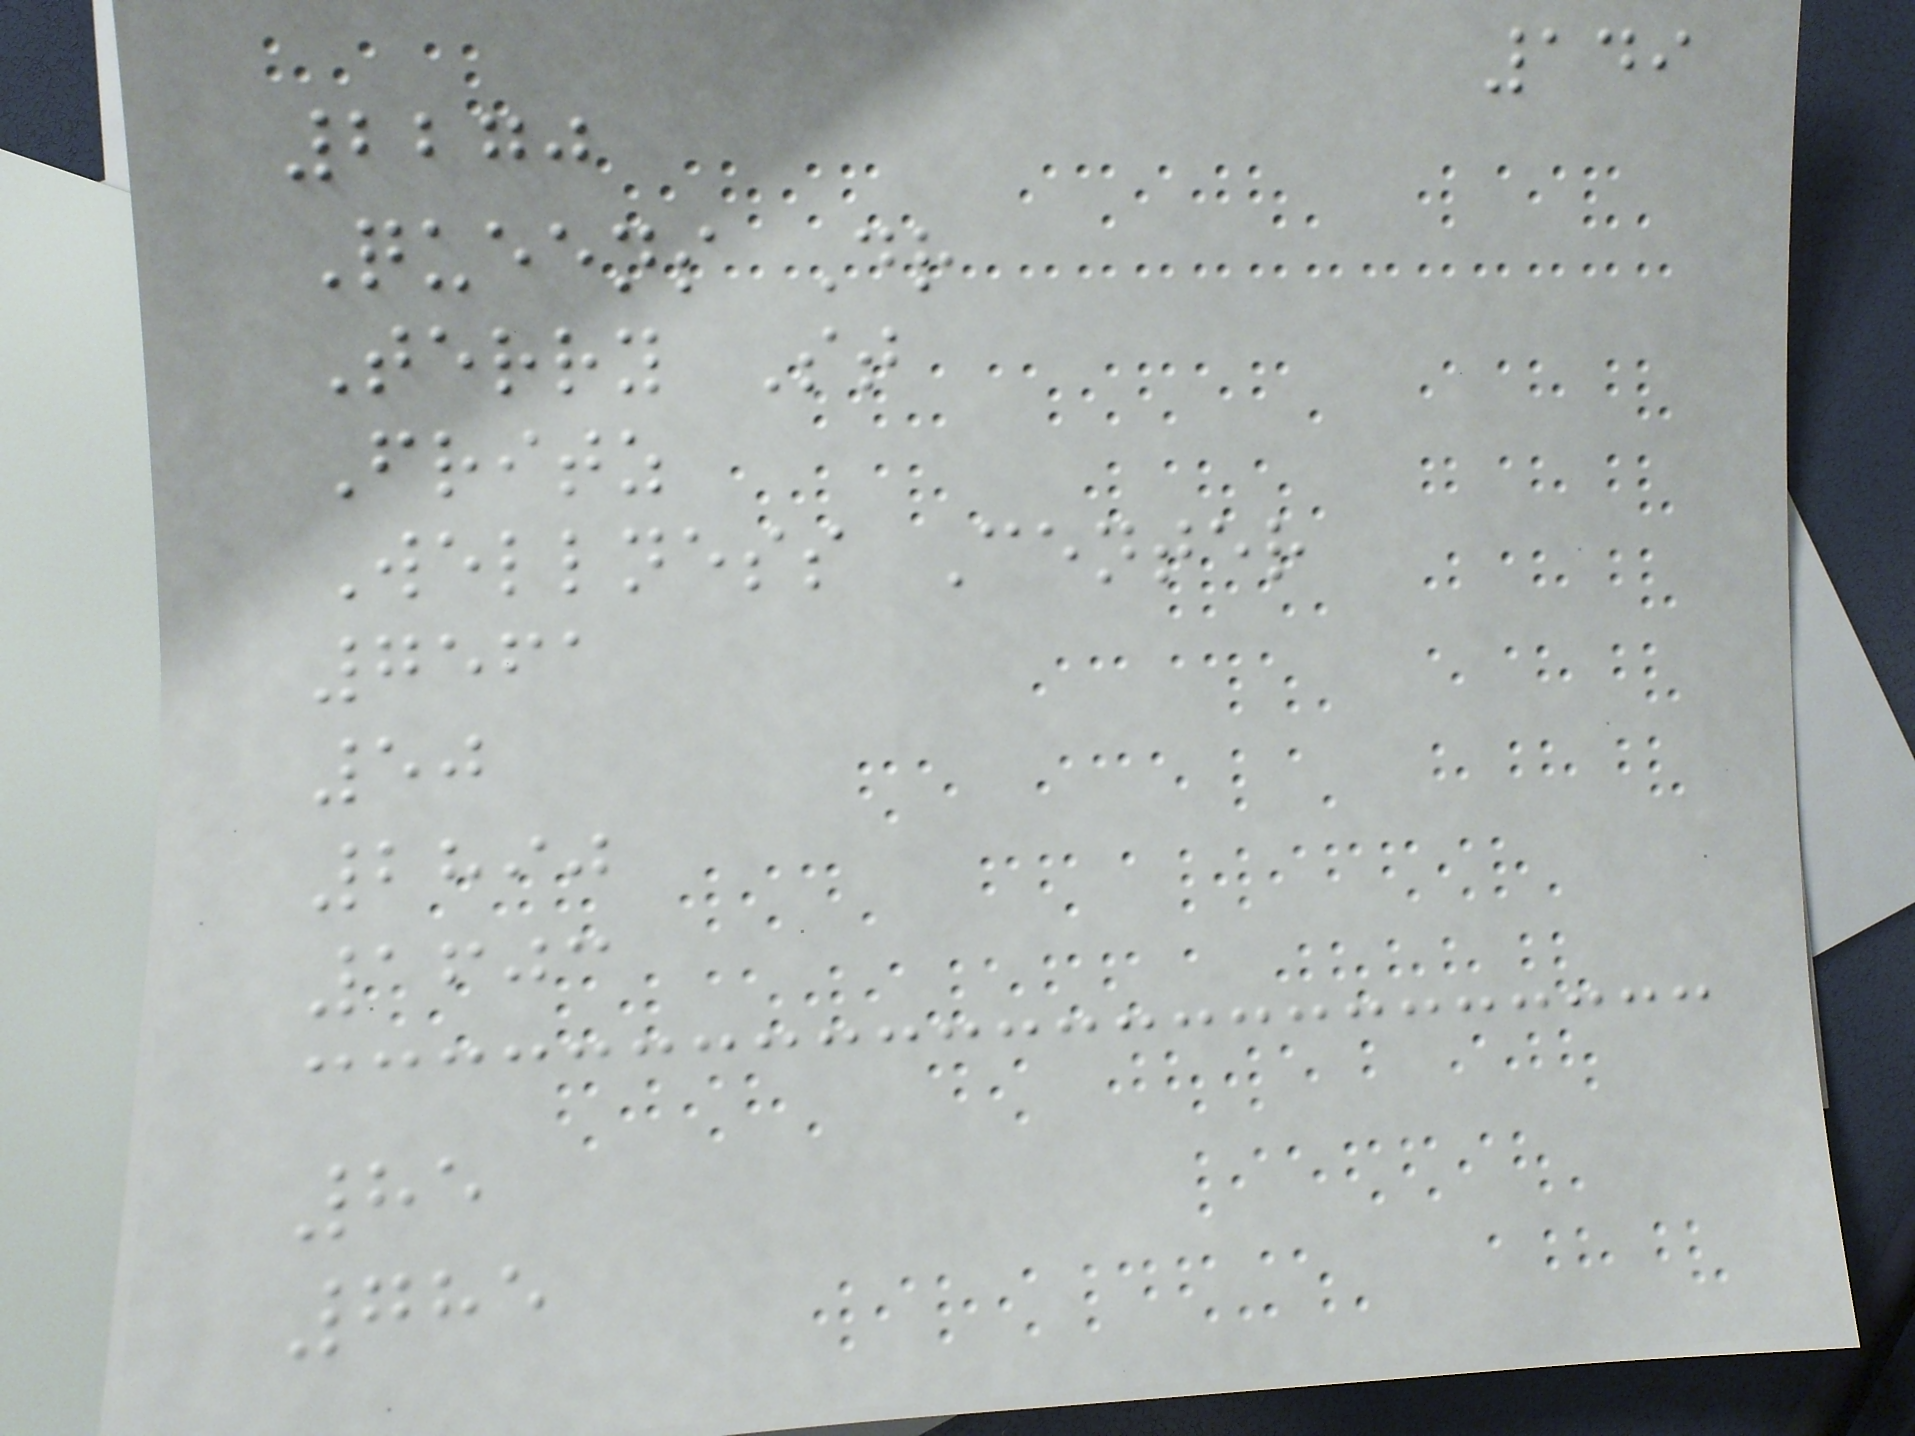149
2270
Queens Dr
Terry St
Fritz
Wellness Center
7561
50
2890
1603
85
785
